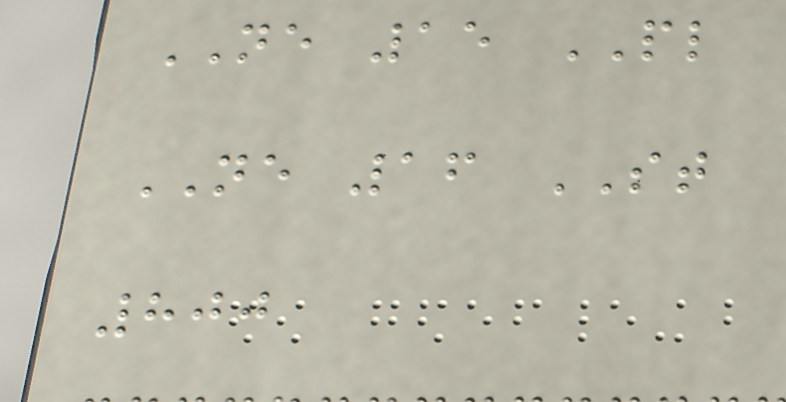NE 15 PL
NE 16 ST
800
